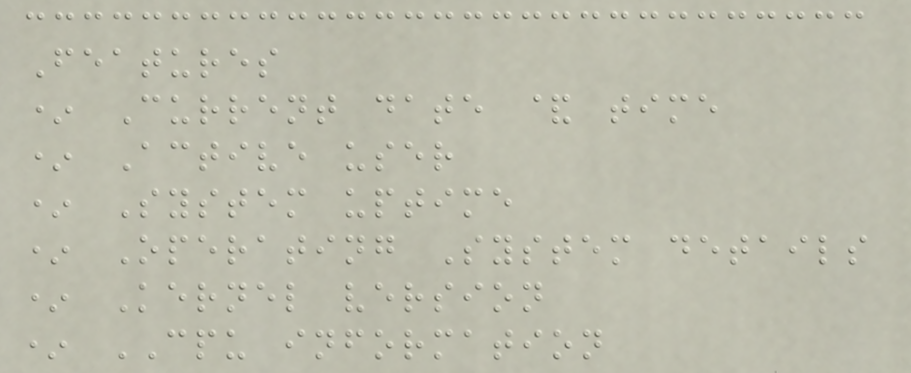Features
* Current date & time
* Active user
* System uptime
* Operating System details
* Kernel version
* CPU information
